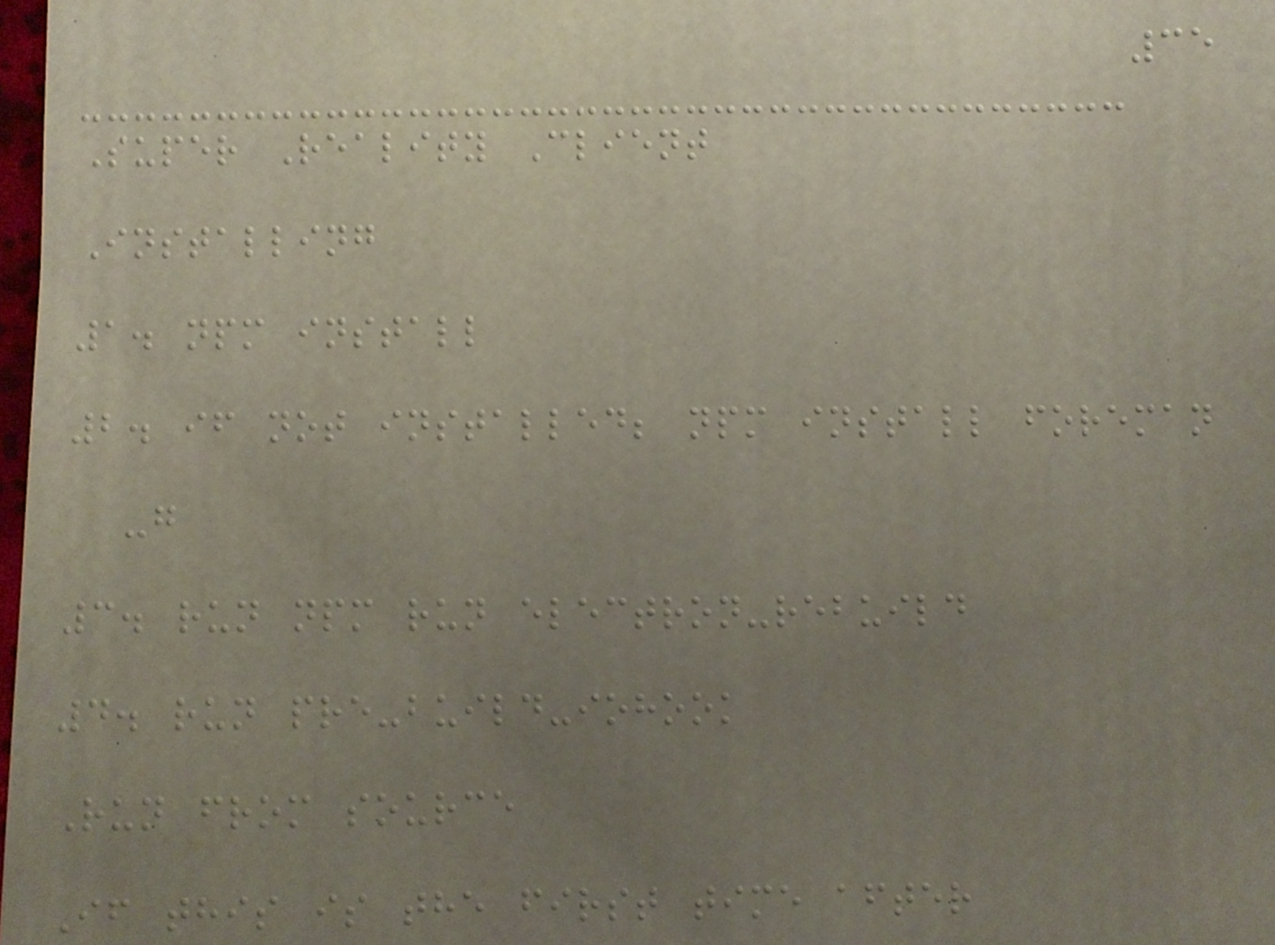35
Super Reality Client
Installing
1. npm install
2. if not installed; npm install foreman
-g
3. run npm run electron-rebuild
4. run pre-build-iohook
Run from source
If this is the first time after
